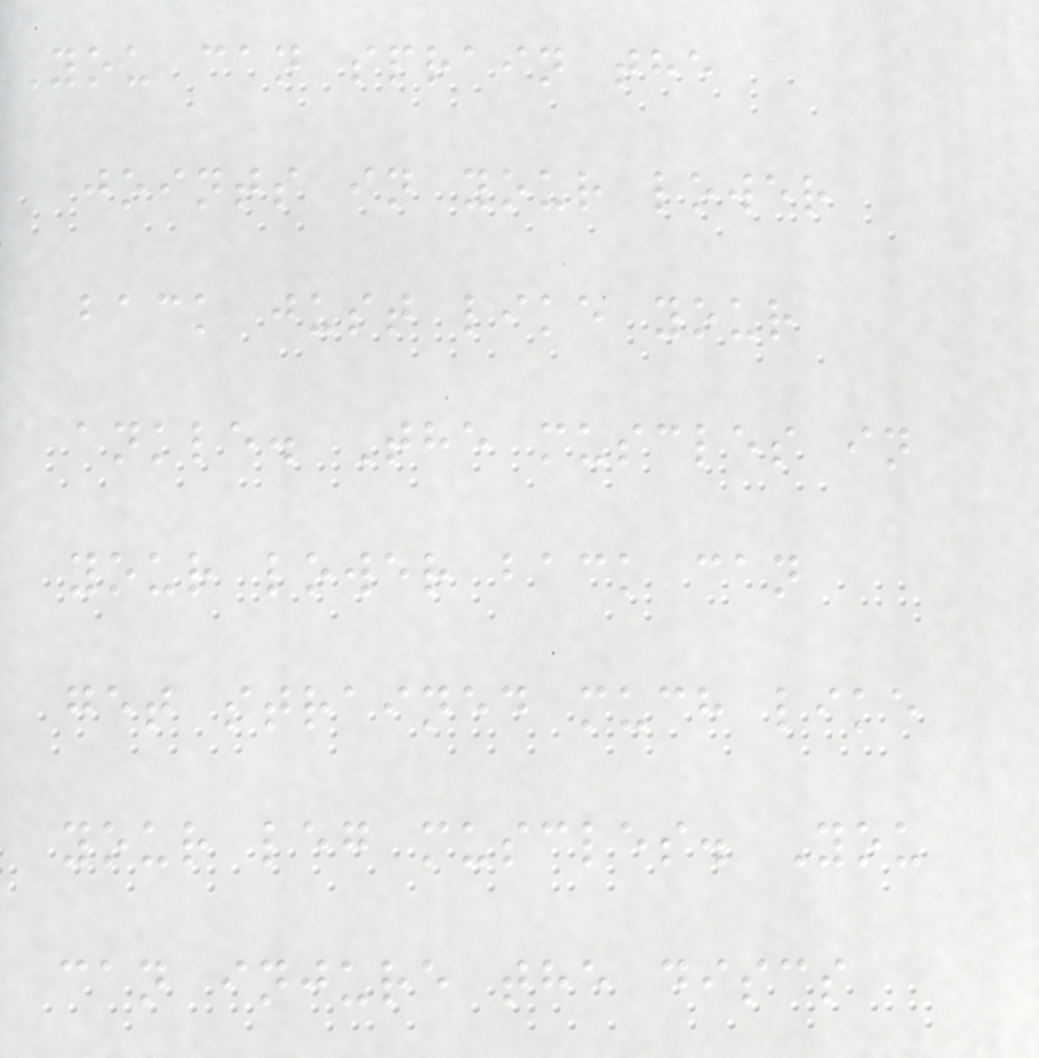You can sprain the
joints in your lower
back just like your
ankle. The muscles in
your lower back can
get strained much like
your leg muscles. You
can injure the discs
